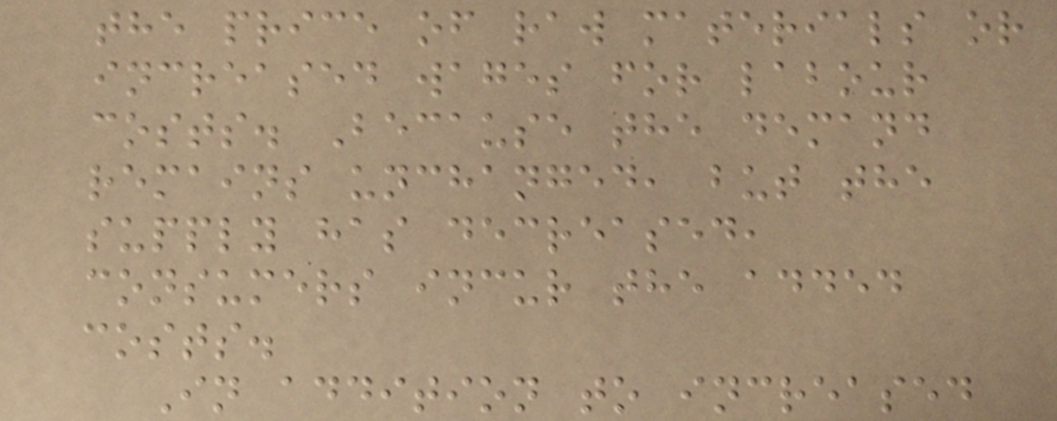the price of raw materials or
increased wages for labour
costs. Because the demand
remains unchanged, but the
supply has decreased,
consumers incur the added
costs.
In addition to increased
